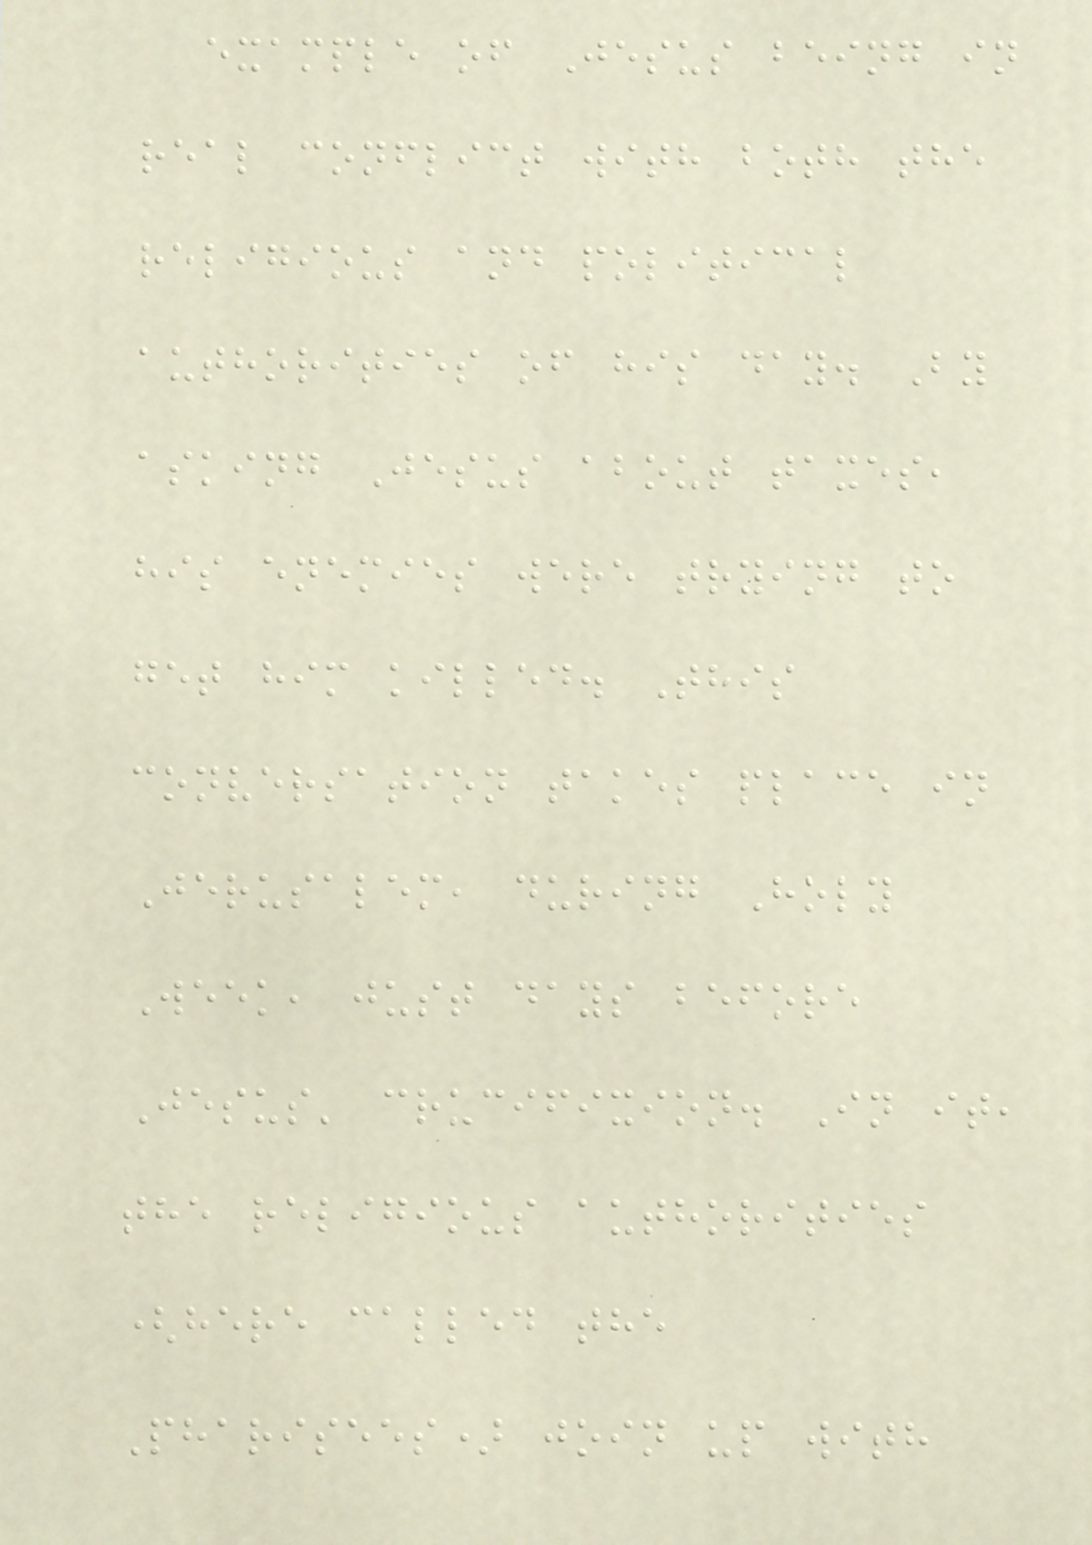example of Jesus being in
real conflict with both the
religious and political
authorities of his day. By
asking Jesus about taxes,
his enemies were trying to
get him killed. This
conversation takes place in
Jerusalem, during Holy
Week, just days before
Jesus' crucifixion. In it,
the religious authorities
(here called the
Pharisees) join up with
